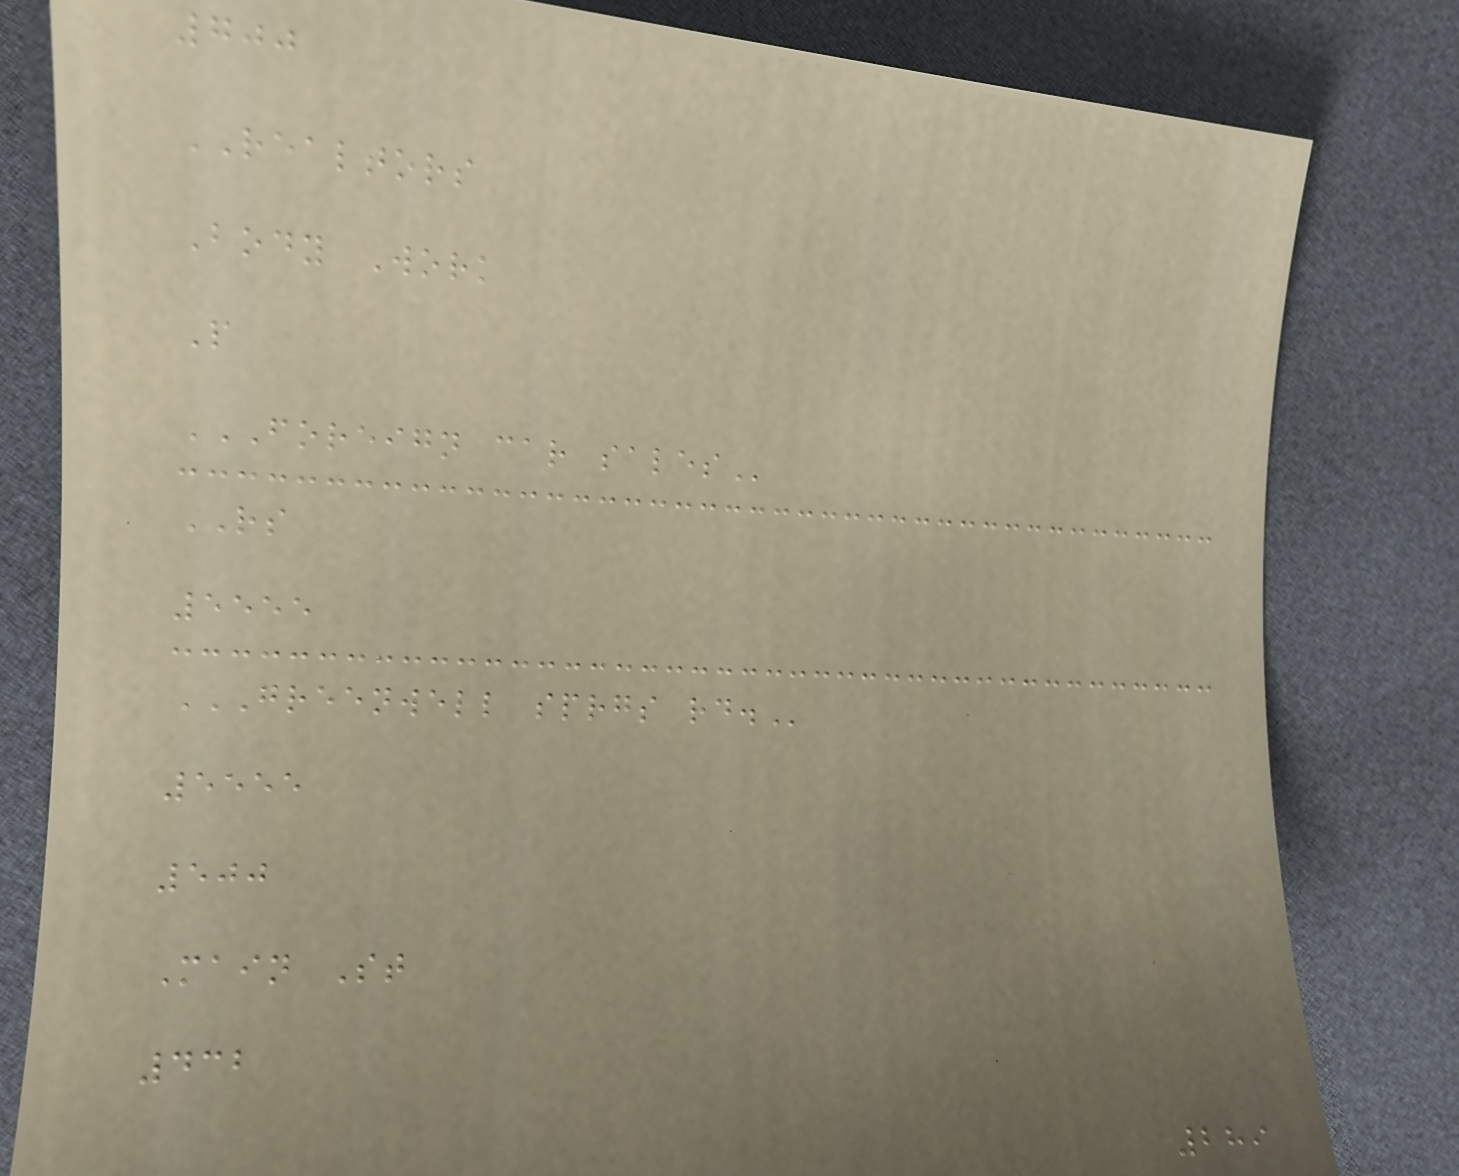700
REALTORS
Body Work
P
FOREIGN CAR SALES
RS
5555
GREENWELL SPRGS RD.
5555
500
Main St
432
289
